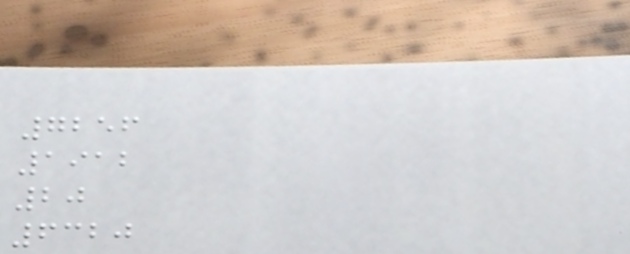7256
1912
20
6320
